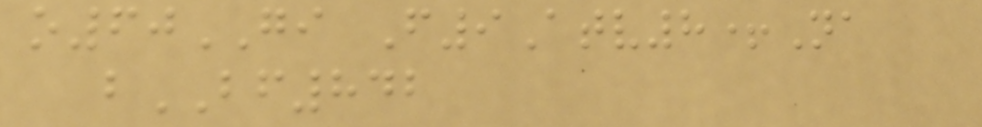o60GI F9Atv8+Na
bBF842
